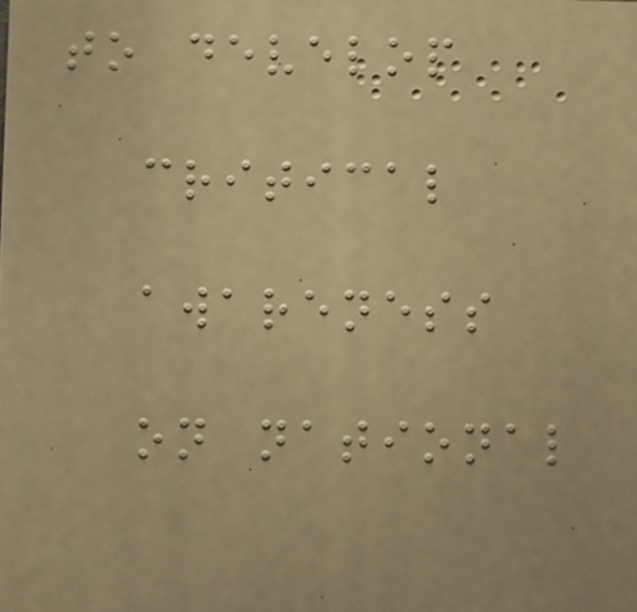to develop
critical
awareness
on national
